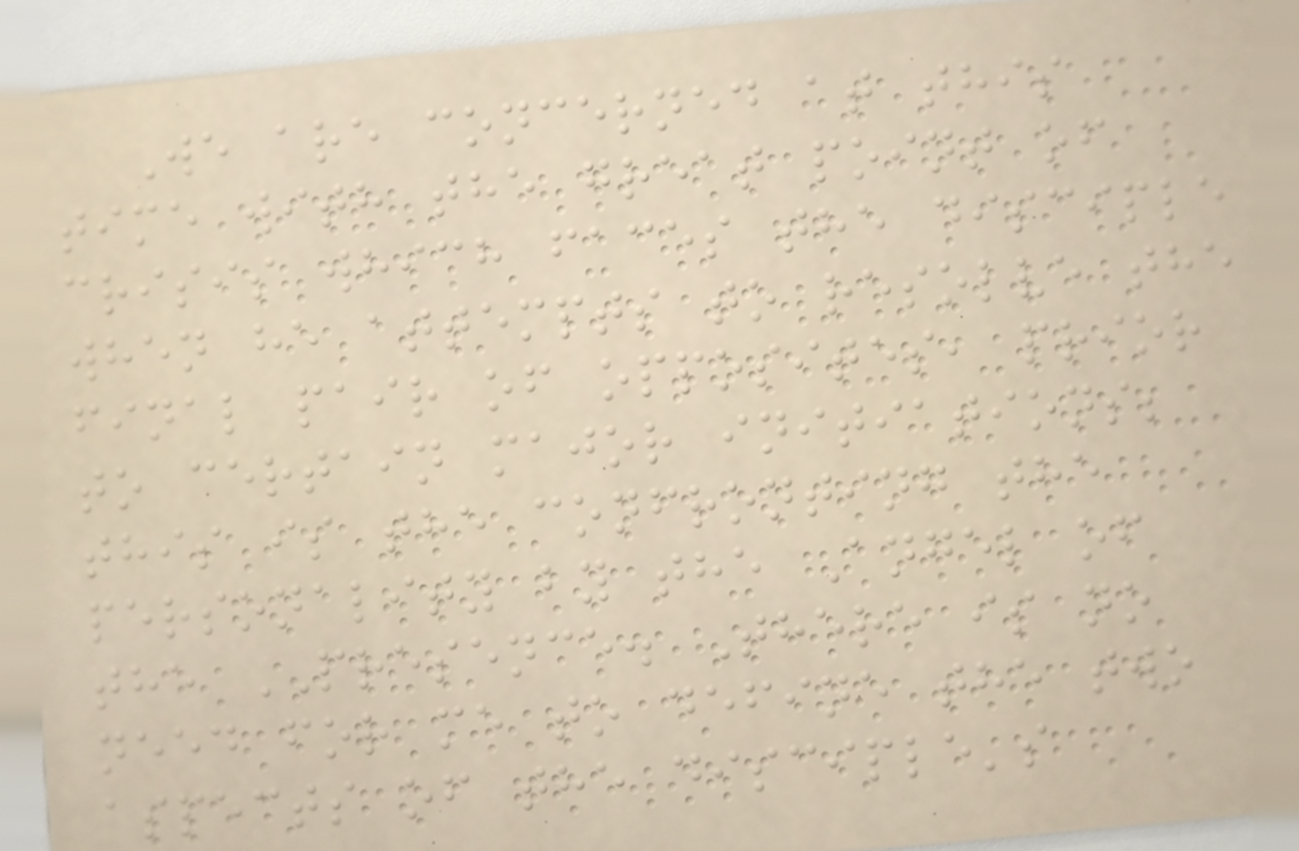We are concerned at this
time with the great point of
crisis which faces the disciple
when he attempts to resolve the
final pair of opposites, prior
to certain major initiations;
this is the confronting the
personality by the Angel of
the PRESENCE. There is no
need for me to define the two
aspects of the disciple's
